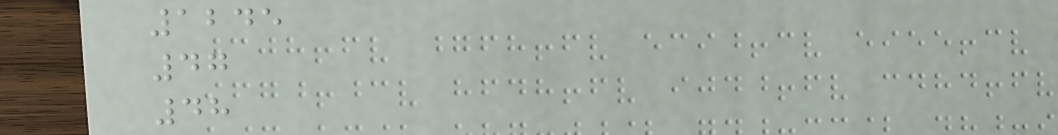1245
47
48
